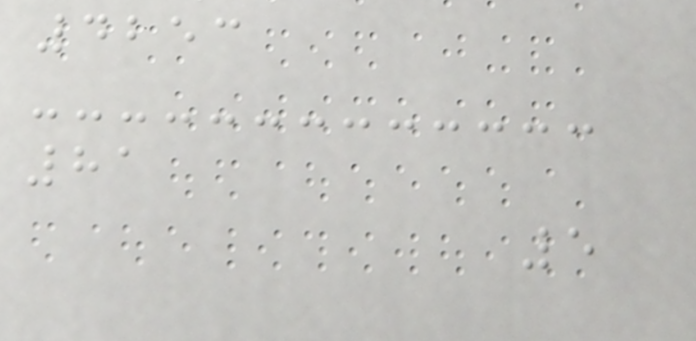4253
81
5
